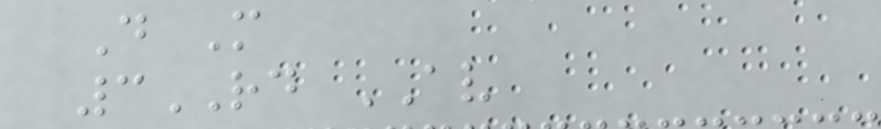D M
3RD AV
